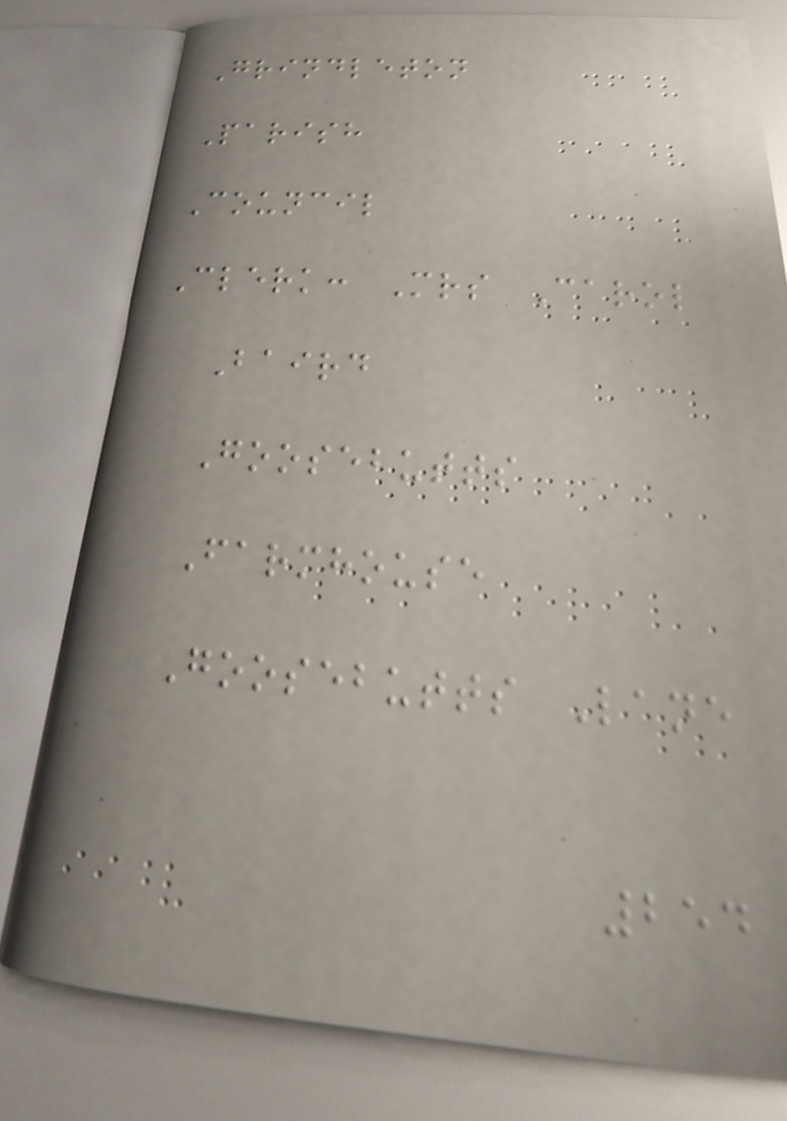Grindleton
Parish
Council
Clerk: Mrs Carol
Baird
Goosebutts
Farmhouse
Goosebutts Lane
254
